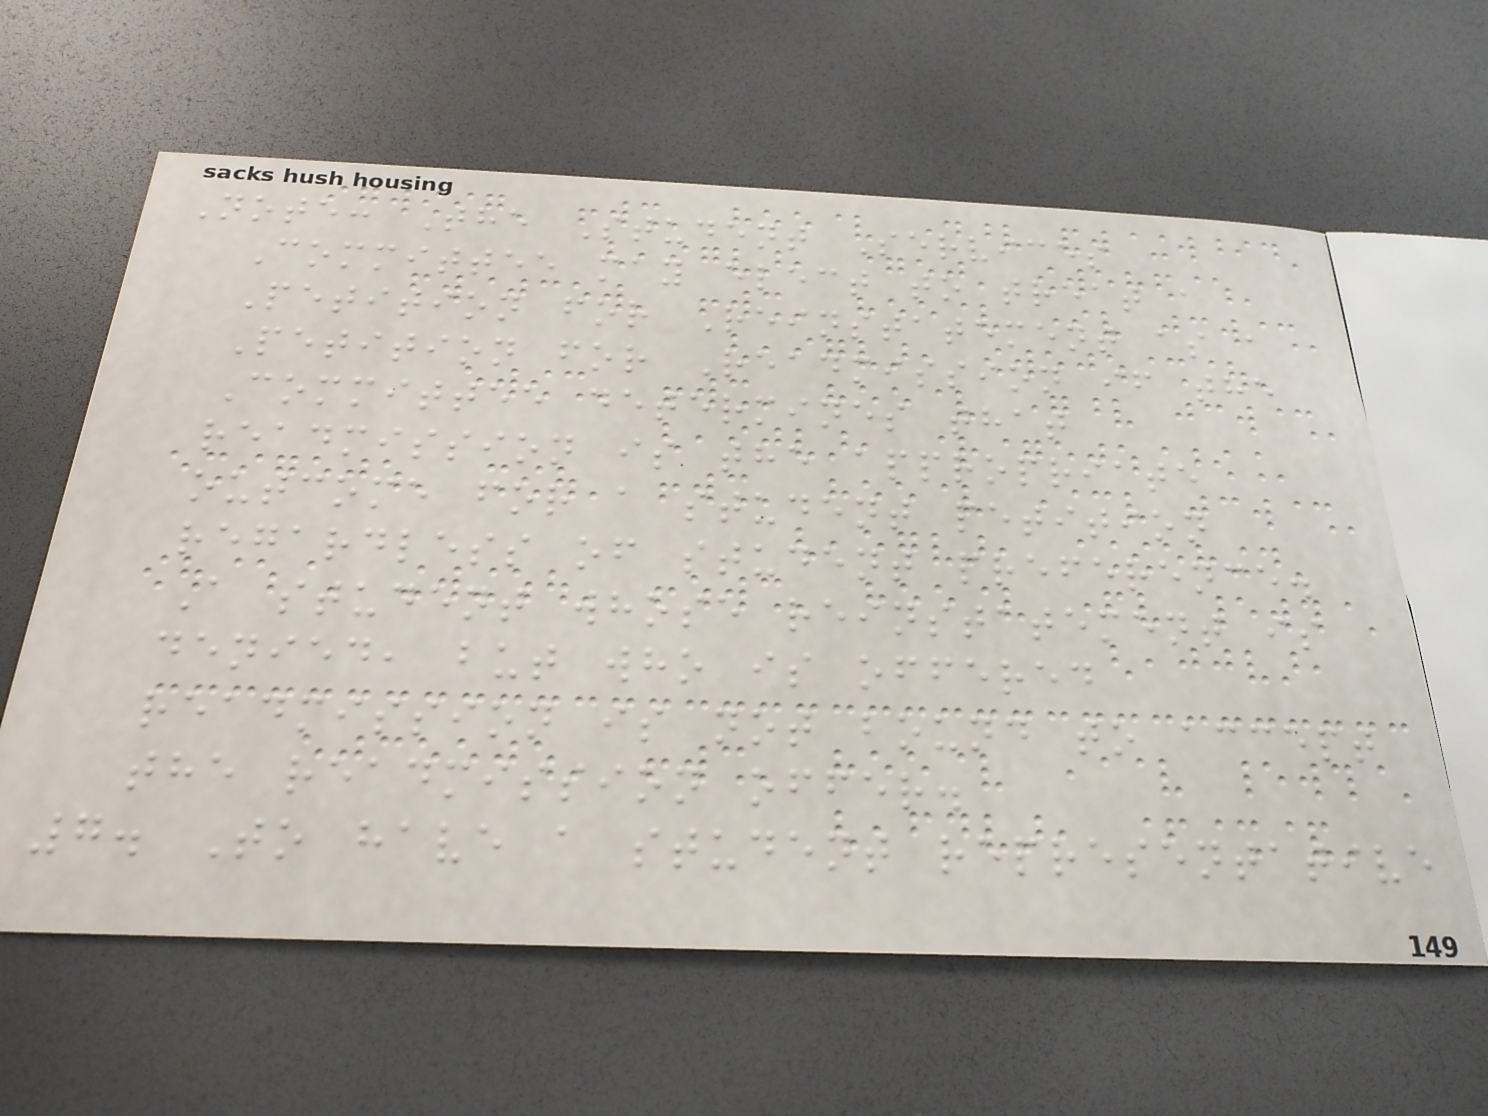Note: The Student Services
Committee may elect to treat a
Petition for Reinstatement as a
Petition for Readmission if the
Committee determines that
readmission is the appropriate
outcome for a student petition
regardless of student preference.
A student whose reinstatement is
denied, but who is offered
readmission is not bound to accept
the readmission offer.
7. To have a student representative
